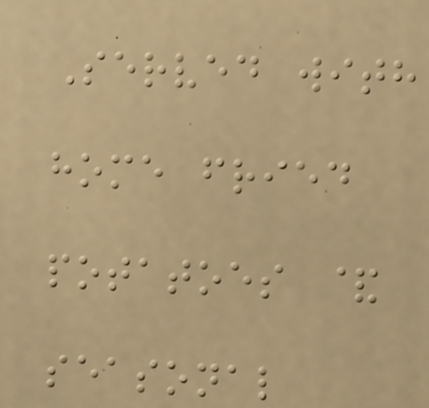Served with
home fried
potatoes &
seasonal
